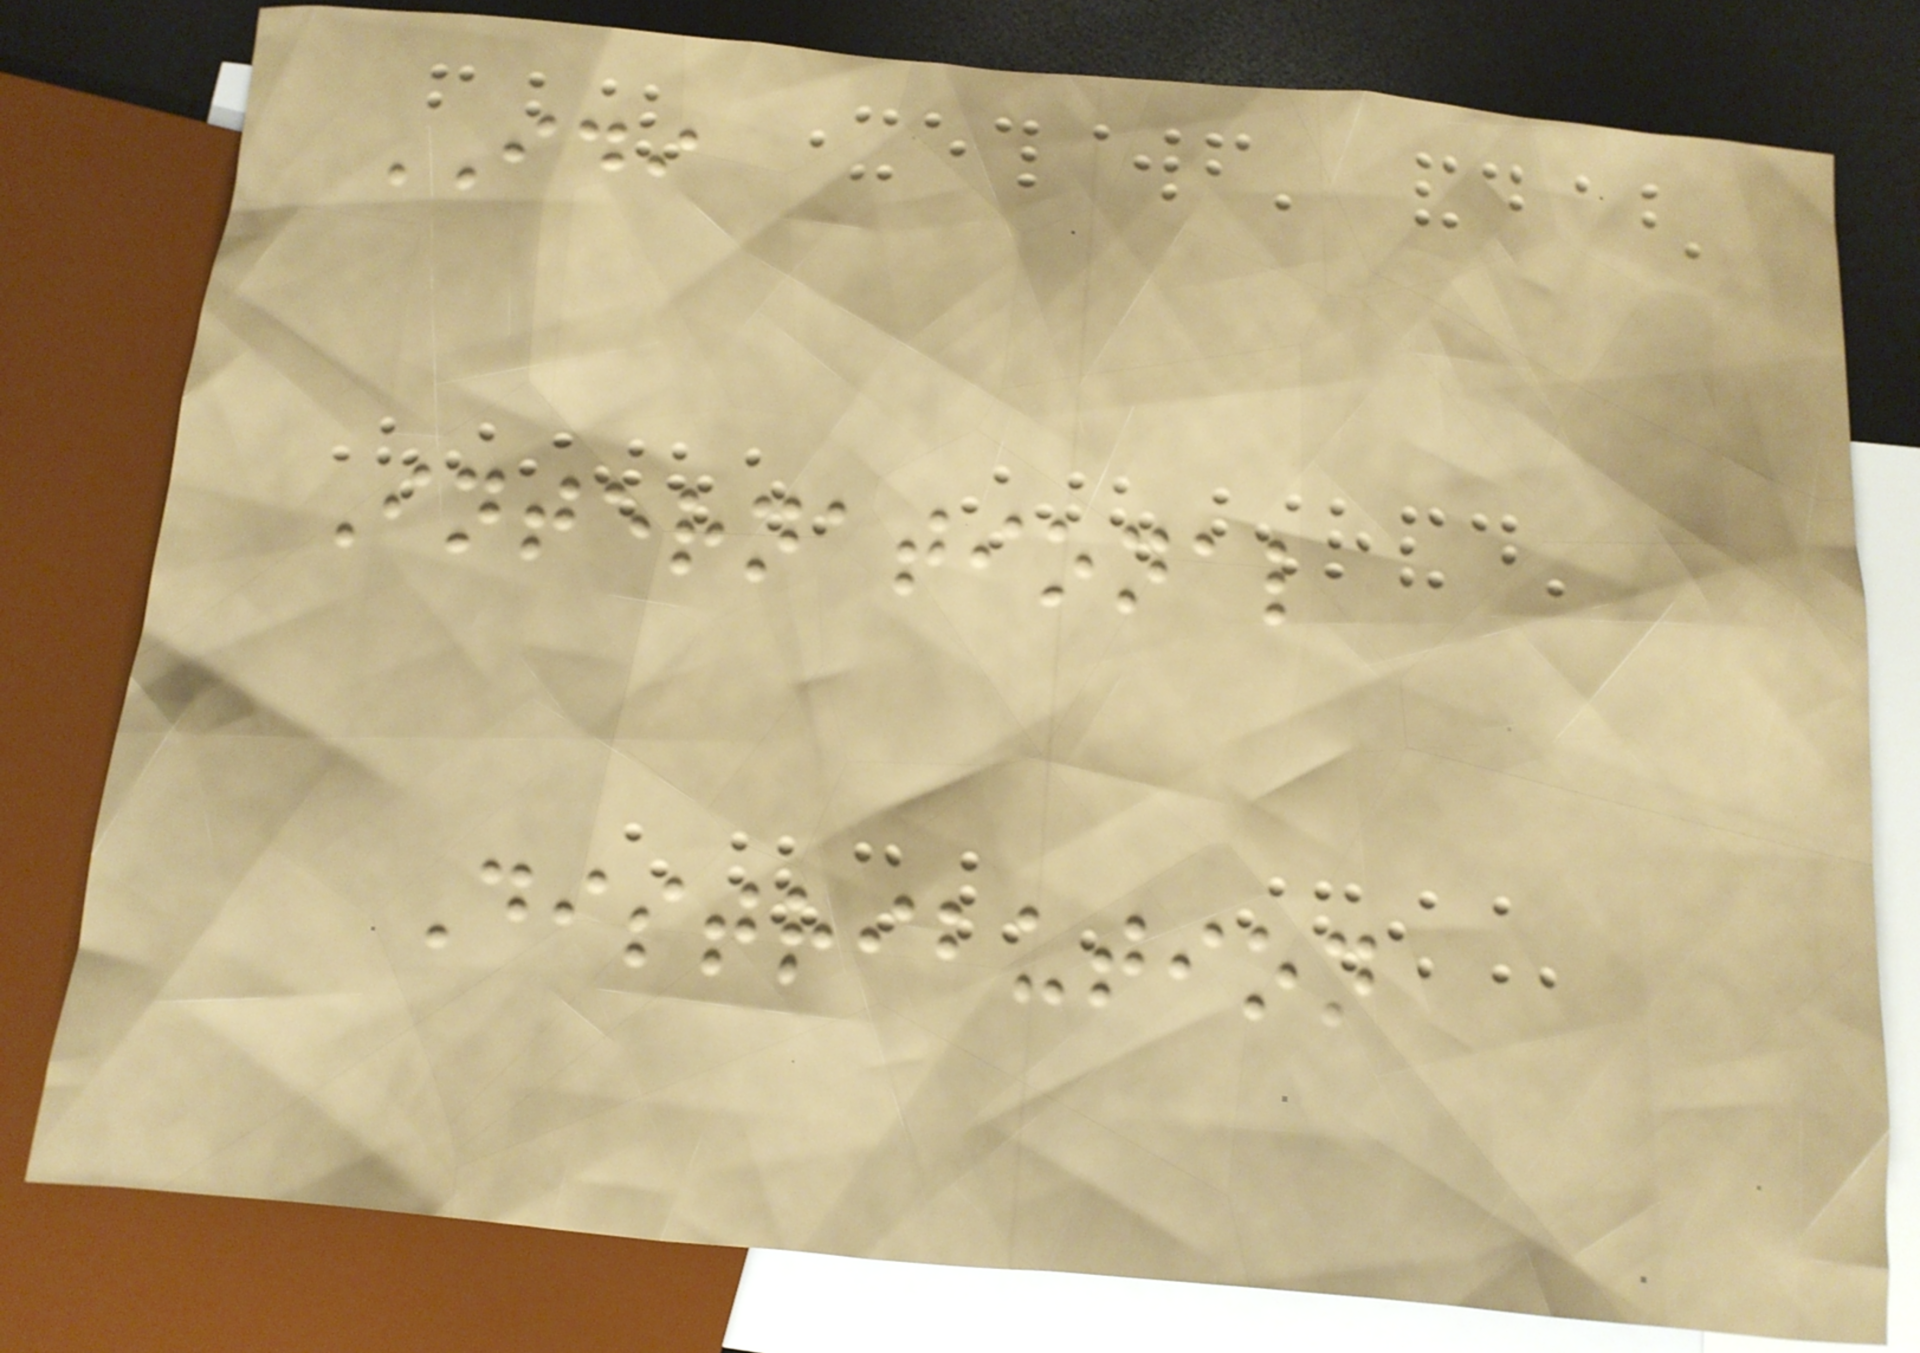IDI
International
Distribution
